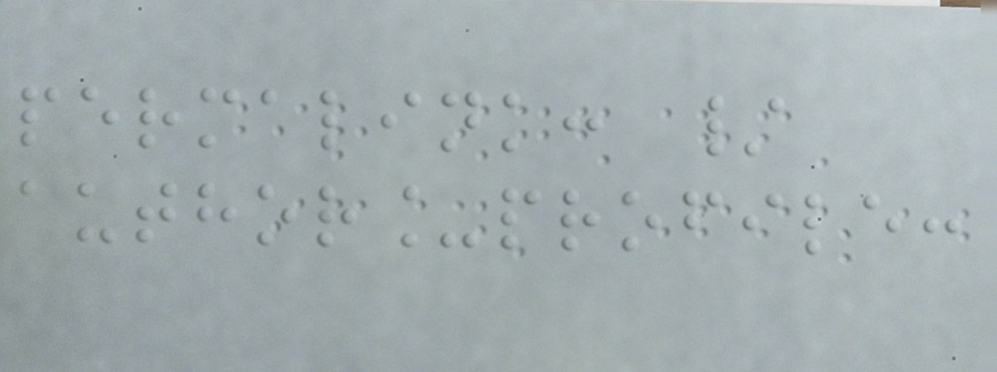permalink: /
author_profile:
